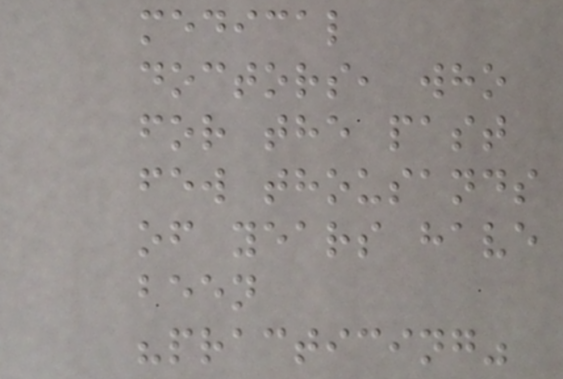medical
doctors, who
for the past
few thousands
of years have
been
"practicing"
